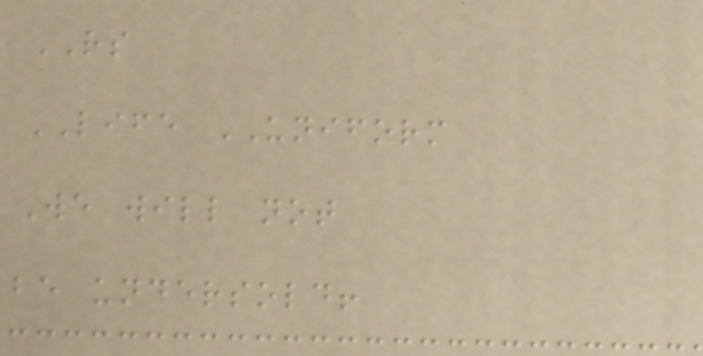RS
LIFE UNIFORM
We will not
be undersold!
